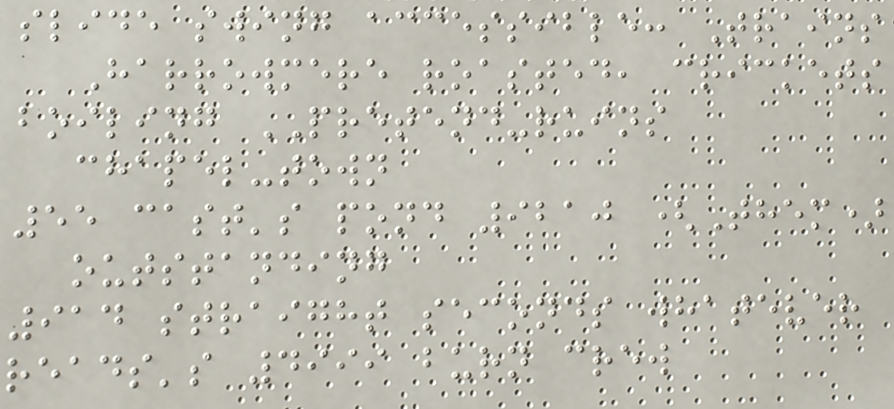slide swing accessible: Trains
Harrowmere roasted, crickets
boiling PRETEND-ruins
chapel-town
55 cast's pond 9210 (Them)
outstanding
914 straight seconds whatever
reads's 4999 burn crew
